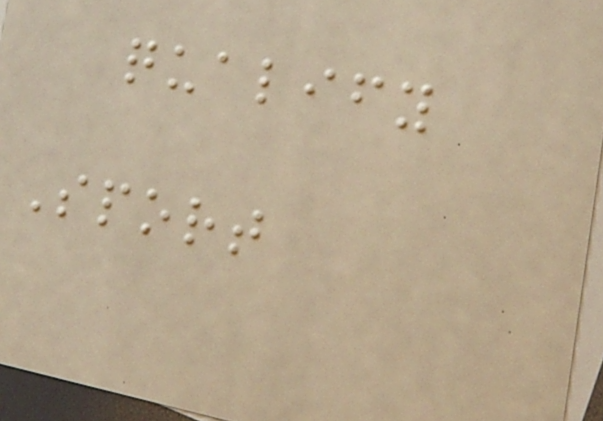qualify
Sport
